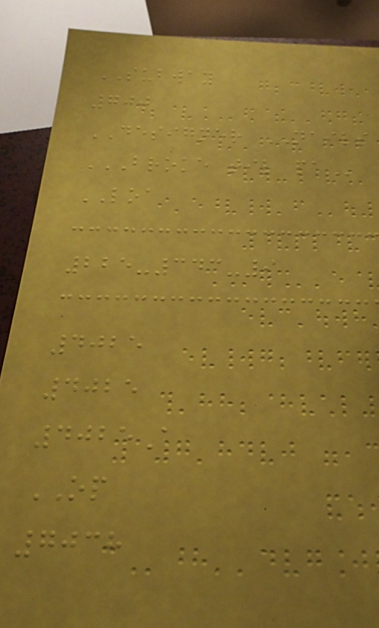SUBWAY
700
DESIGNER NAILS
BROKE TIL PA
LOA
225-343-9
4025
4025
4025A
OP
7038
